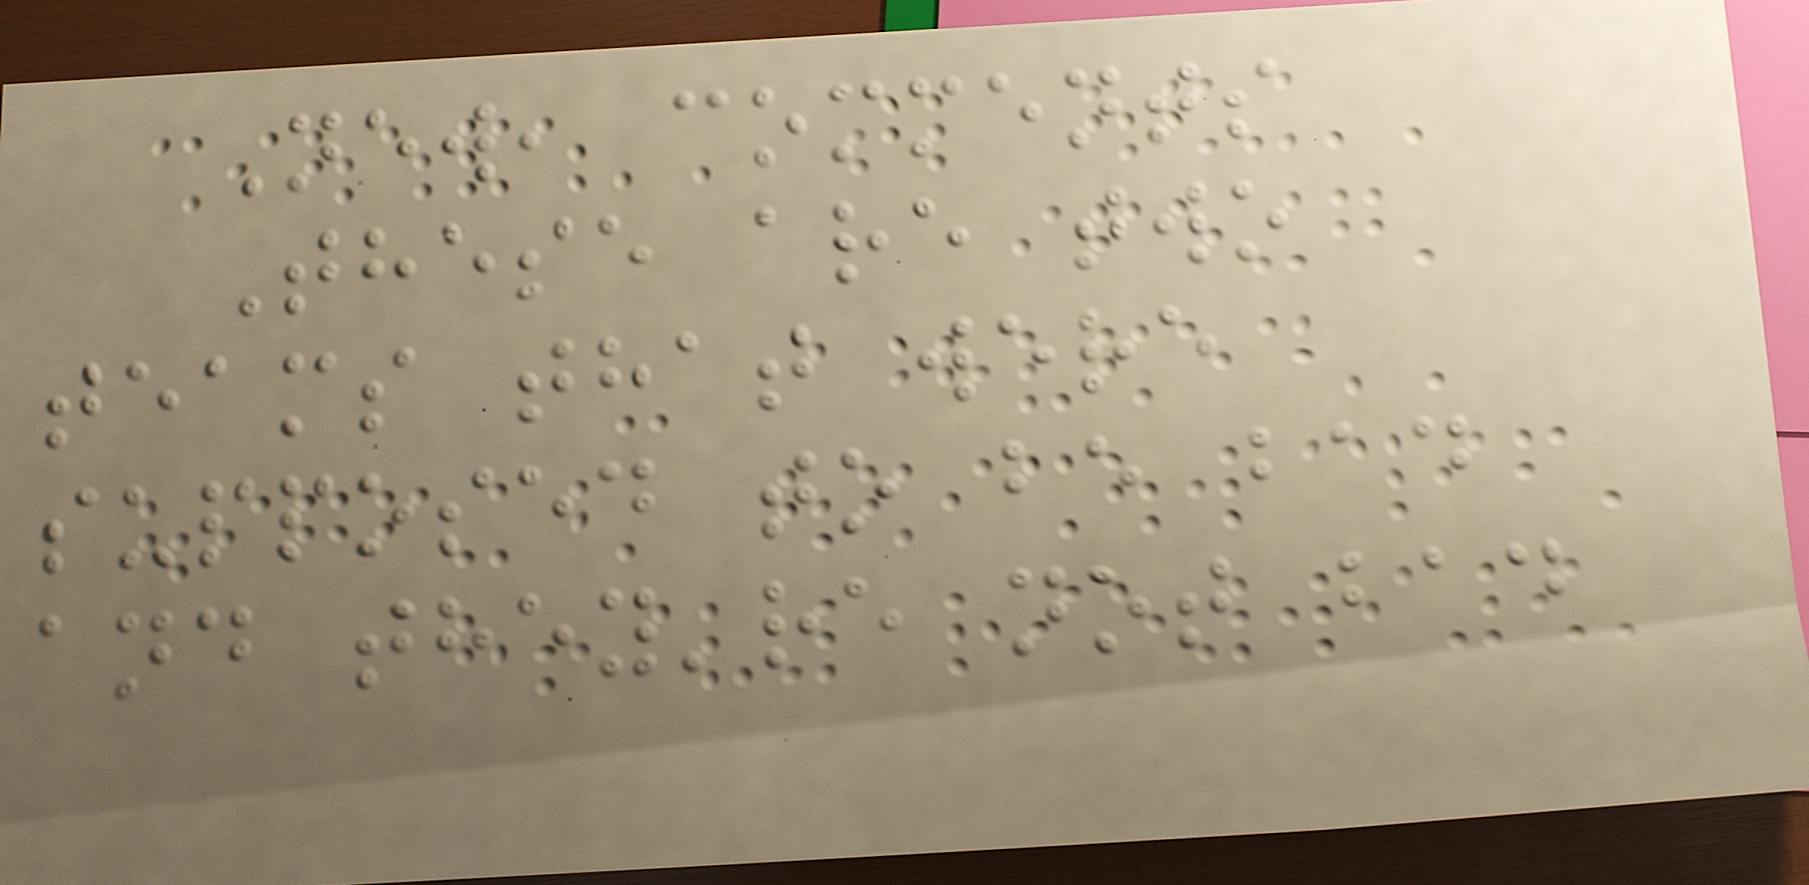New, comments
These are two
teams that were
supposed to be bad
and they're not bad
